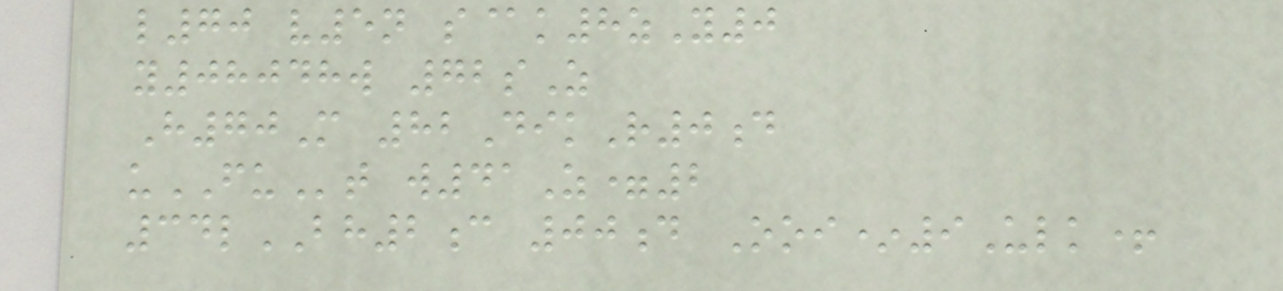l70 v5n s@k8zY0
y08048w 72sZ
H70M 82DikR0d
uFUt w41Z=2
34lBH2c 00d Ooi*9Ulk+
